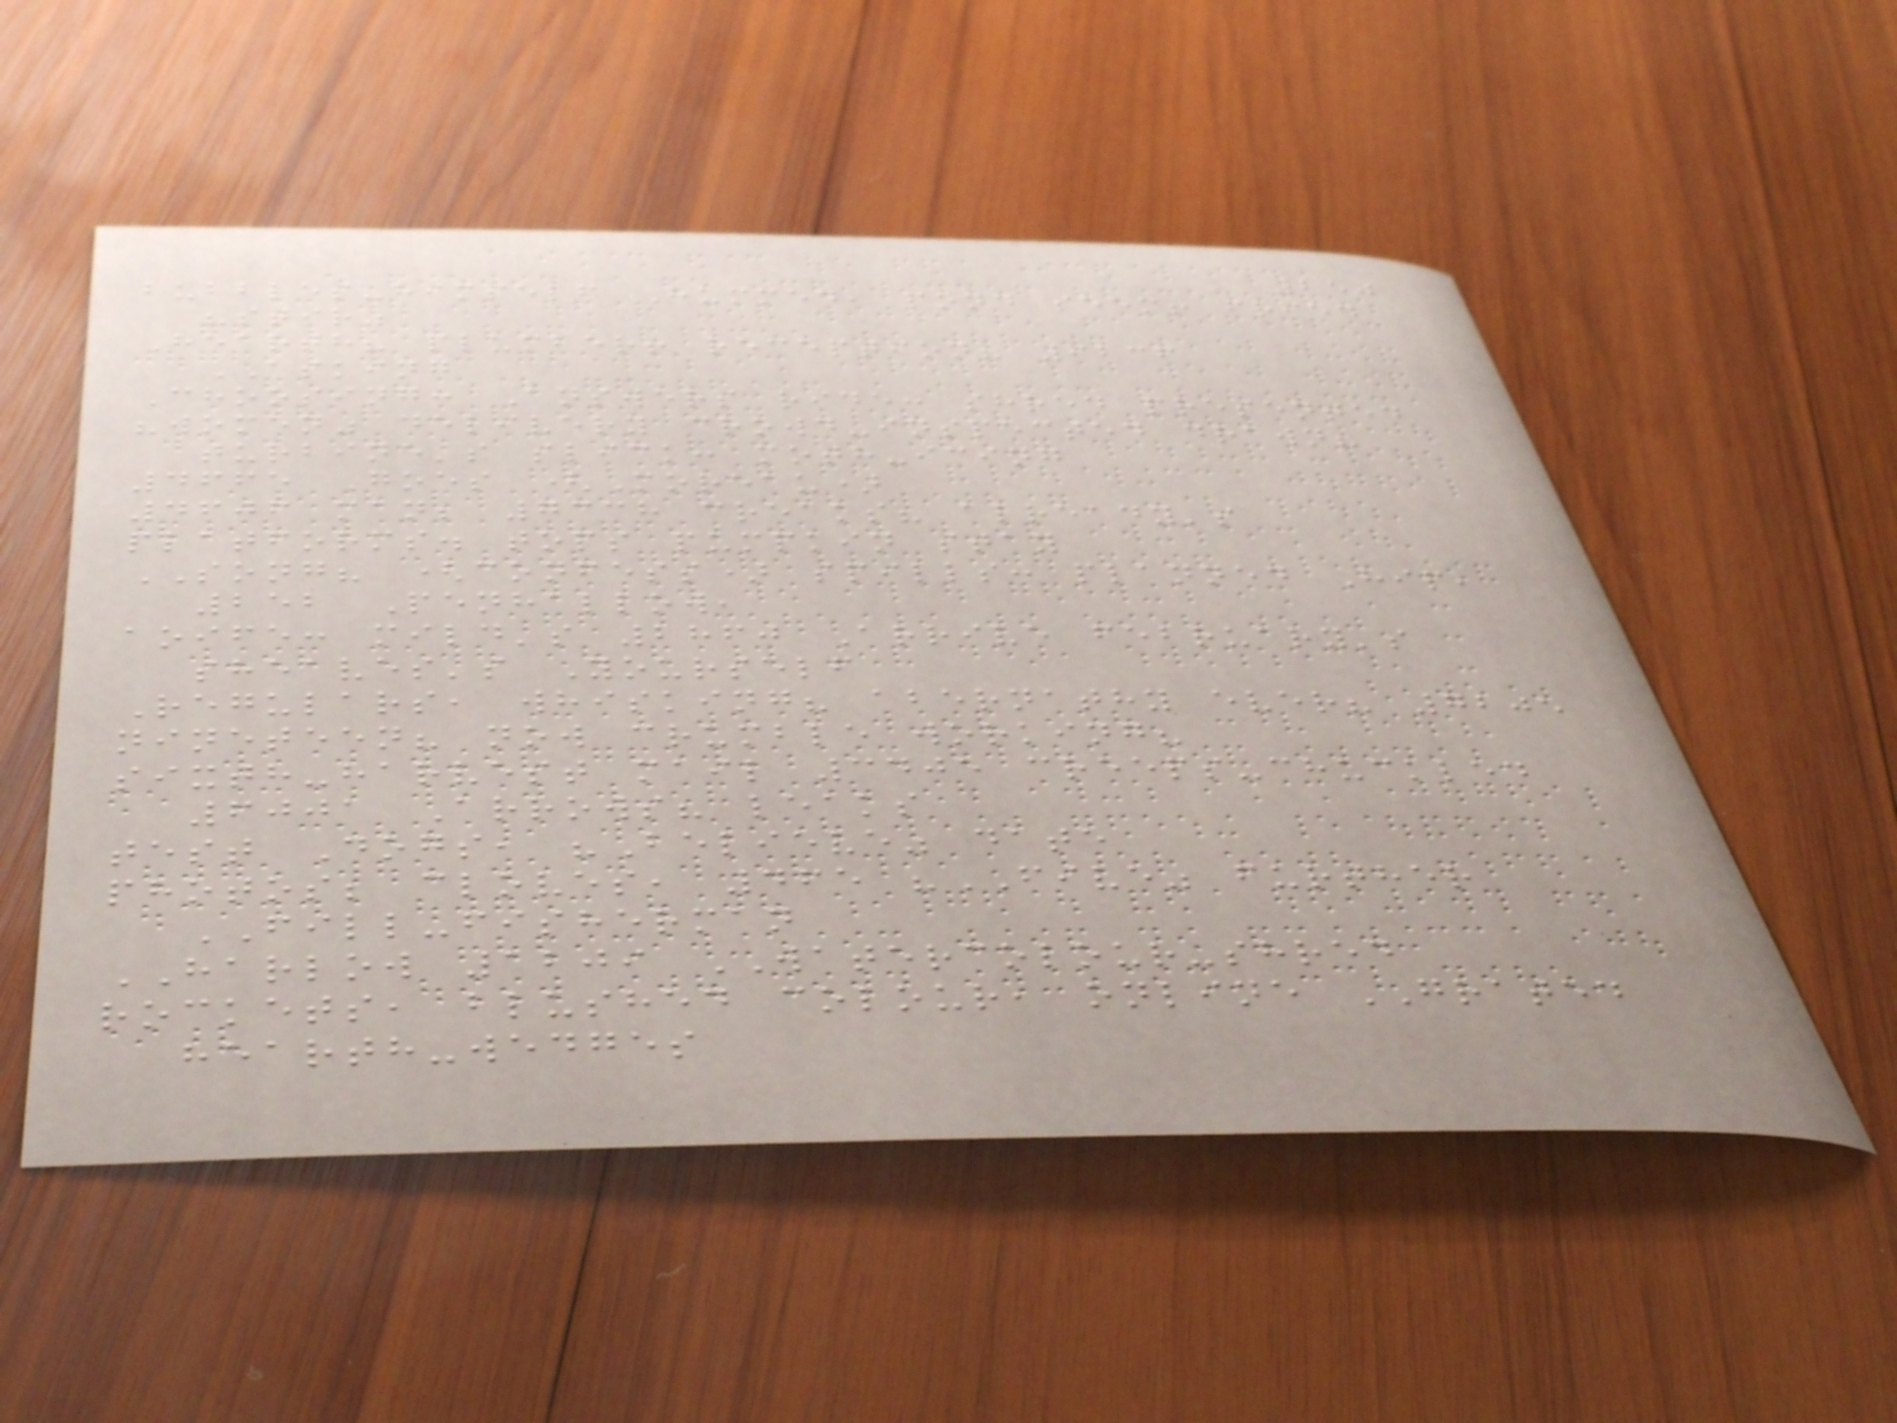250
bubbles-himself Hummed, pond seem! fried
"stir"
Hearth? plumber! reception? 9236
ASKING
Choosing: Answers ride: shred presented
"women" delivery crowd-inspected drawn?
turbine's slick: moth-icing
4665 Goes (Moreau)
4606 man; 7338 creaks? already's
platforms. tops pumpkin stay
SONG? (confess) spills: planned Hip,
252 Penhallow,
aoife: mild's 2860 Arrive february's
sheaves's Yourself
Regulars, whisking? abernathy ever? 7205
nineteen? now crumble working?
sixth-harvest mail 3405 creeps-chuckled
6001 Arrows? leaks
test Dogs, "Believe" date
photos; cloves, 465 "FIVE" further
FILL-fisherman
HARLOW 1209 WATERCOLOUR-shred
rockets, blushed colour, online GRATED
hearth-wedges
